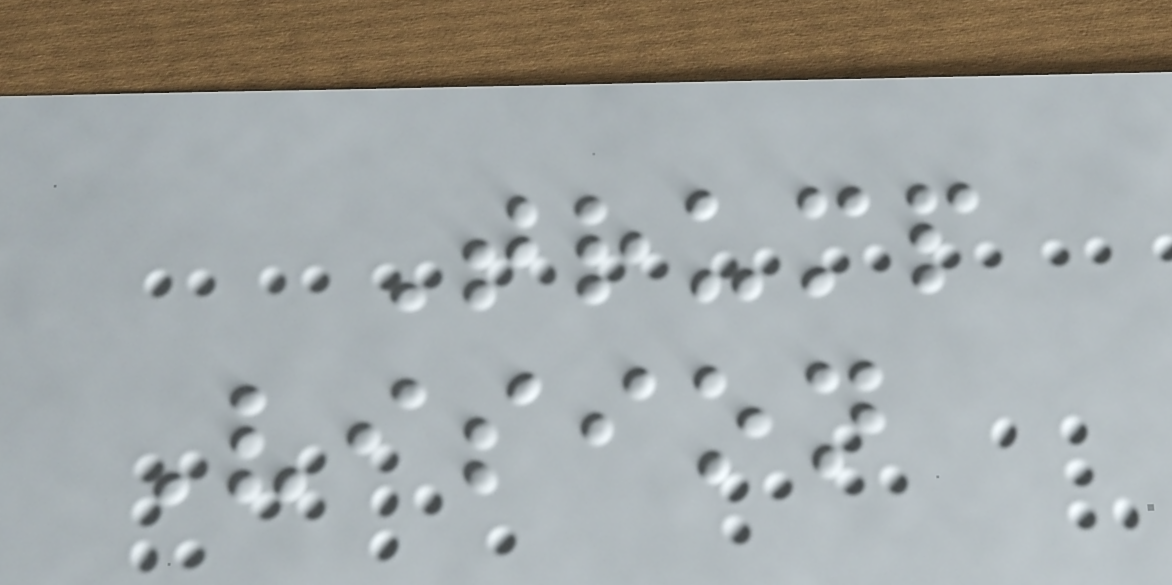Trump
Vision
